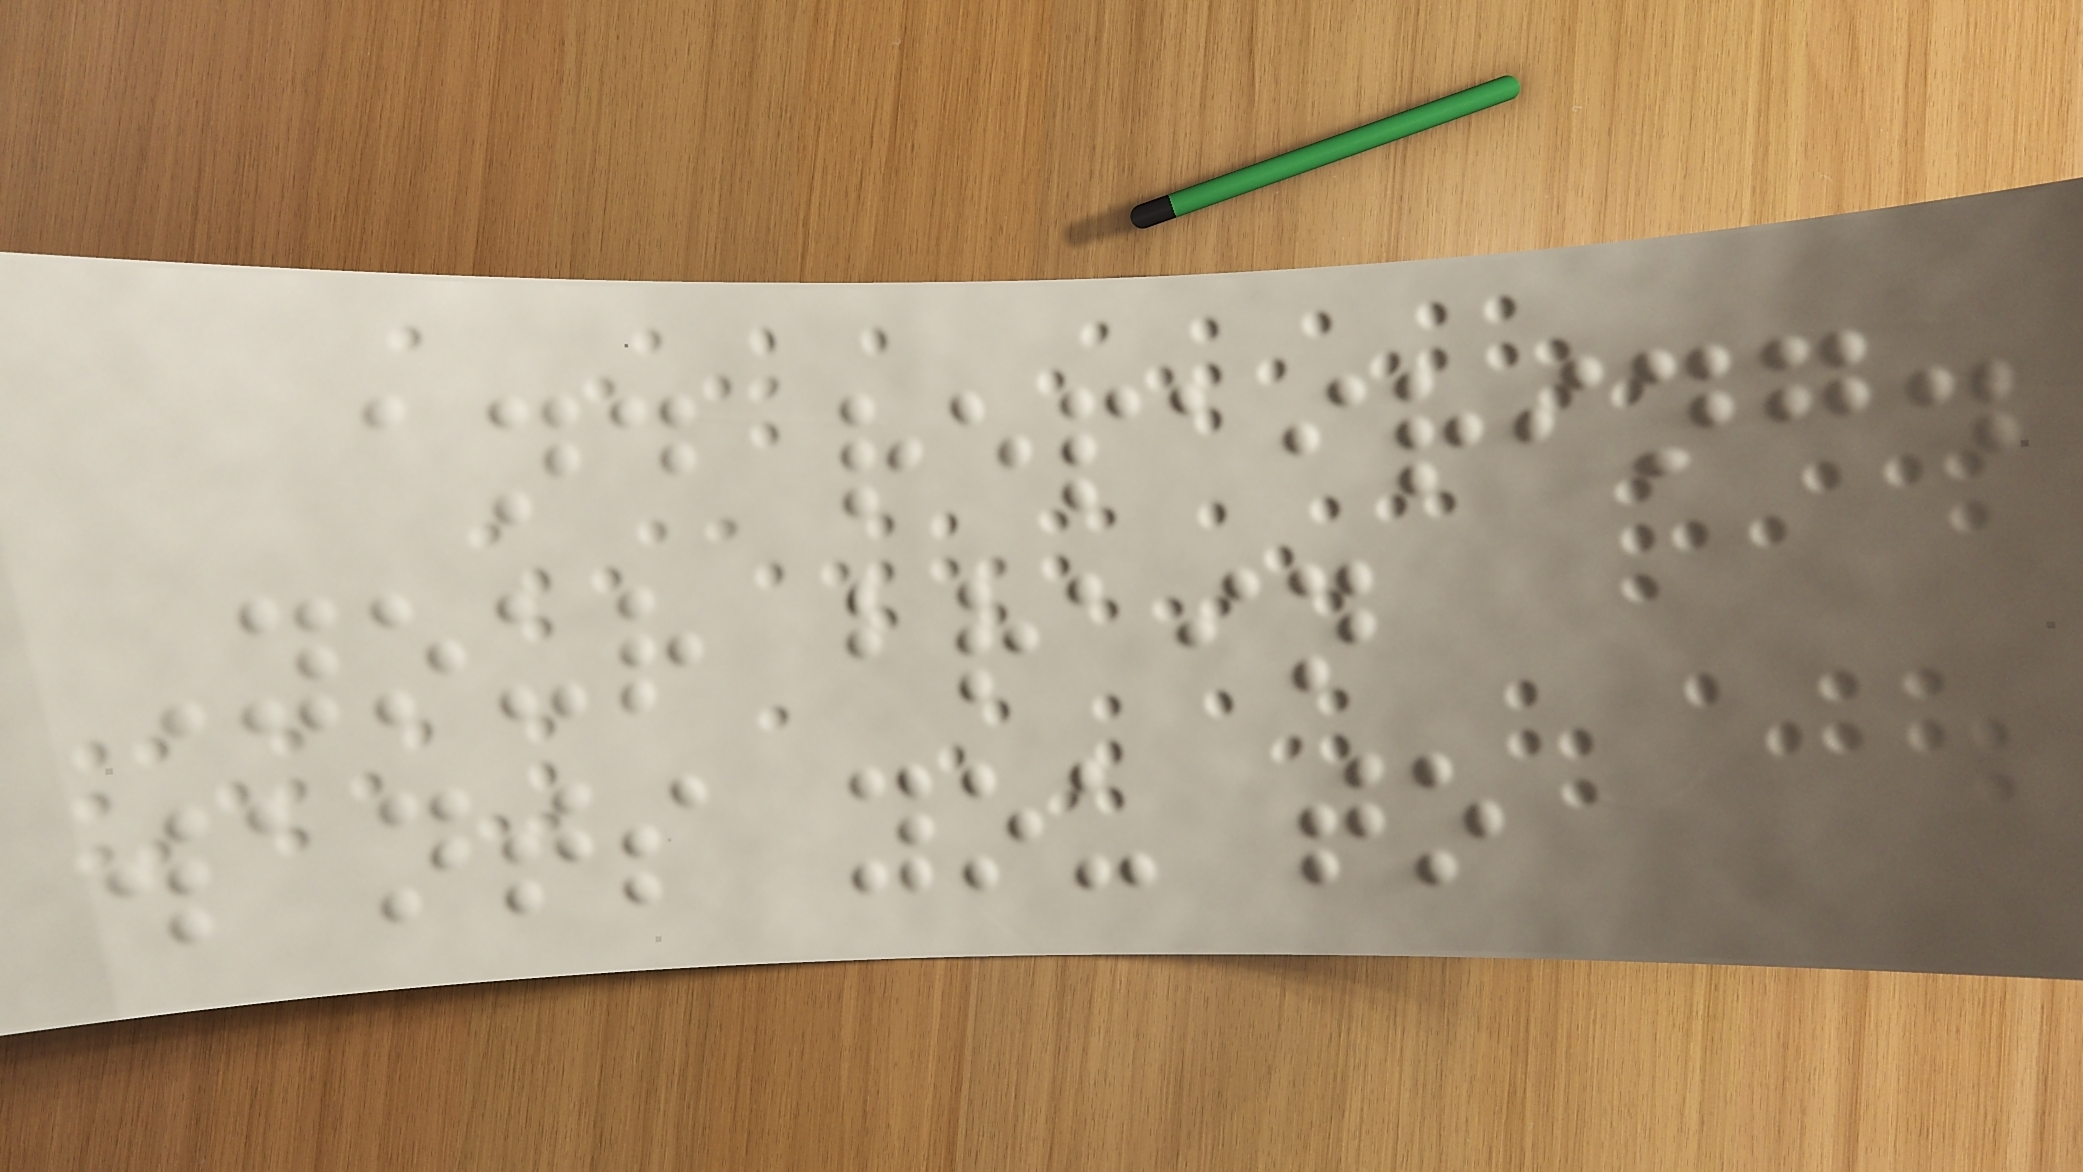and repairing.
Your brain
wants you to
